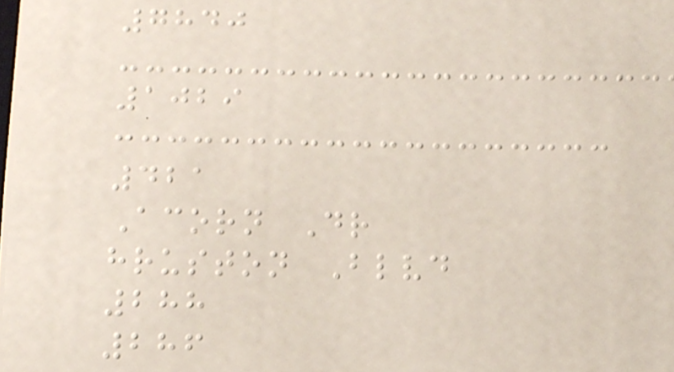7840
1029
421
Acorn Dr
hruston Blvd
288
286
